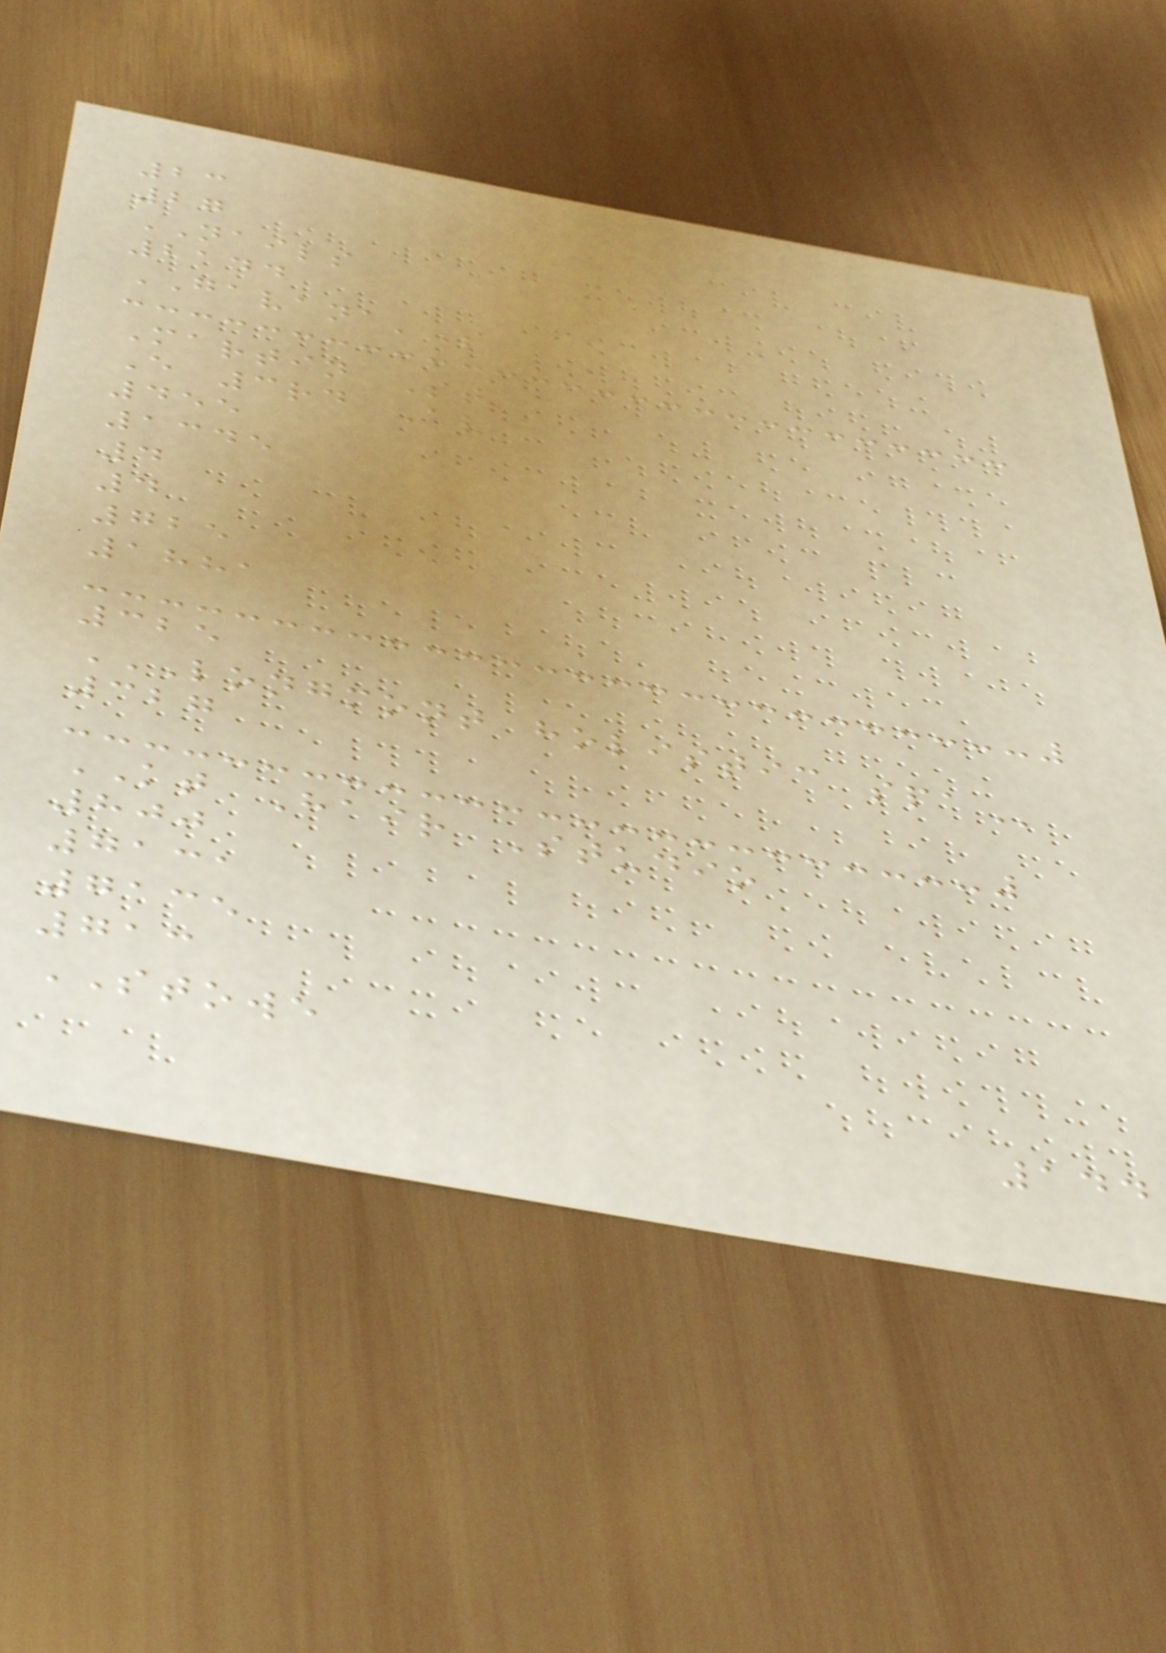23
27
NAILS
2144
GAVANA'S
Martin St
E 3rd Av
455
1345
4
4
725
1881
325
LONGMONT HOLISTIC SPA
327
KT Hair Studio
800
7131
7135
713
STOWE
144
